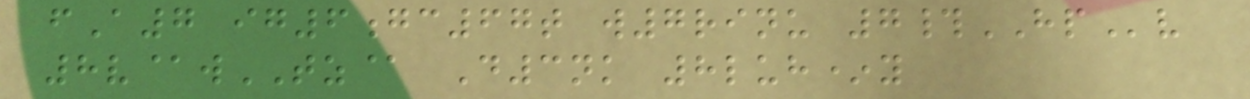fA7 ig6gc67t w7rinu 7#HPv
8v@wTZ@ D3nk 8luh*y
